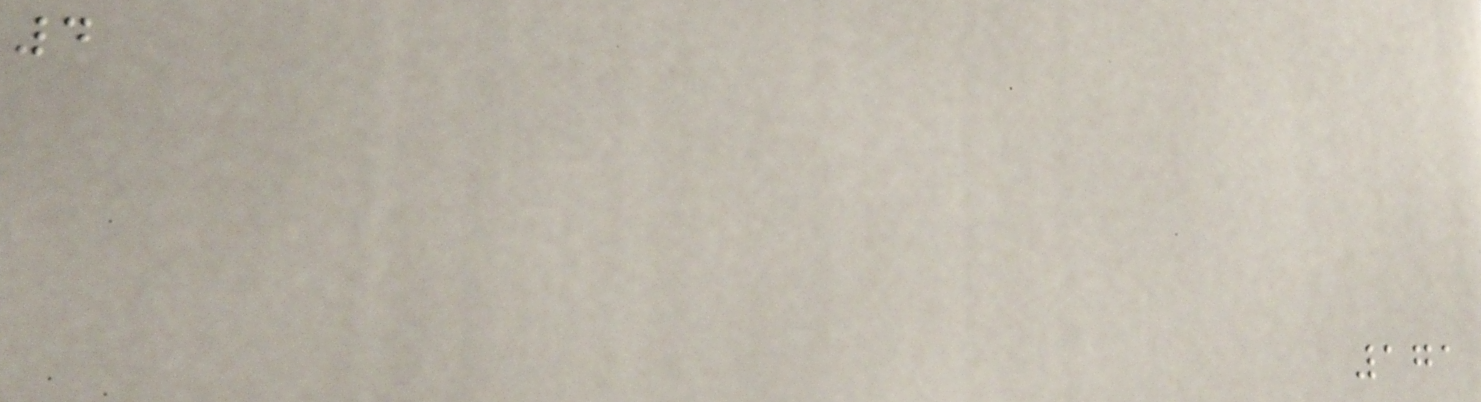4
171
